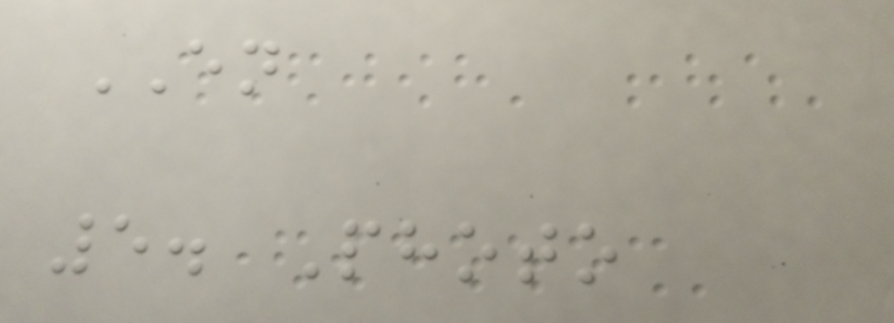EN
5. Photo
